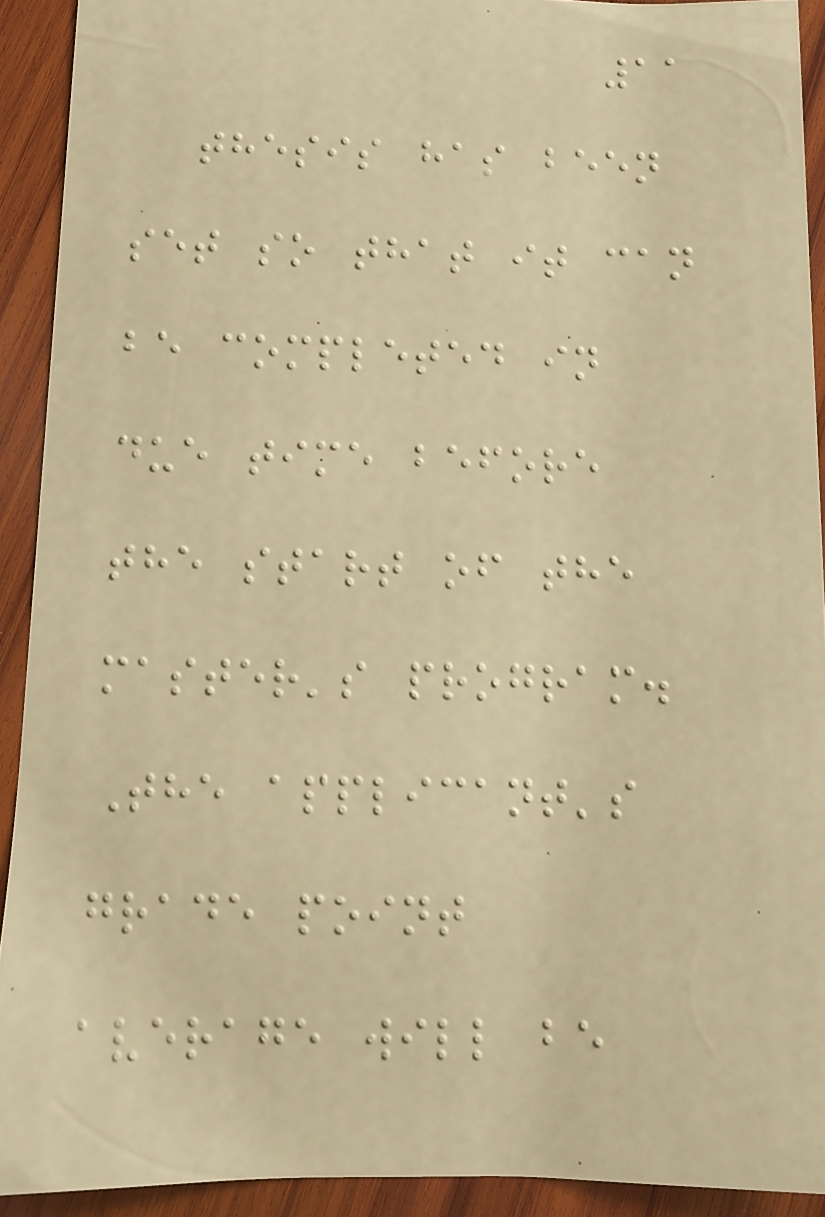11
thesis has been
set so that it can
be completed in
due time before
the start of the
master's program.
The applicant's
grade point
average will be
